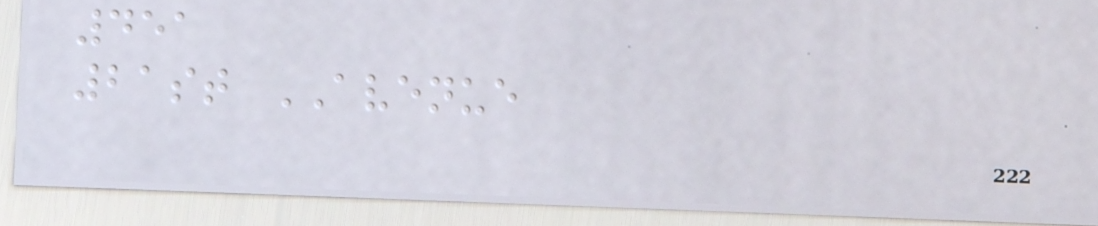451
21st AVENUE
